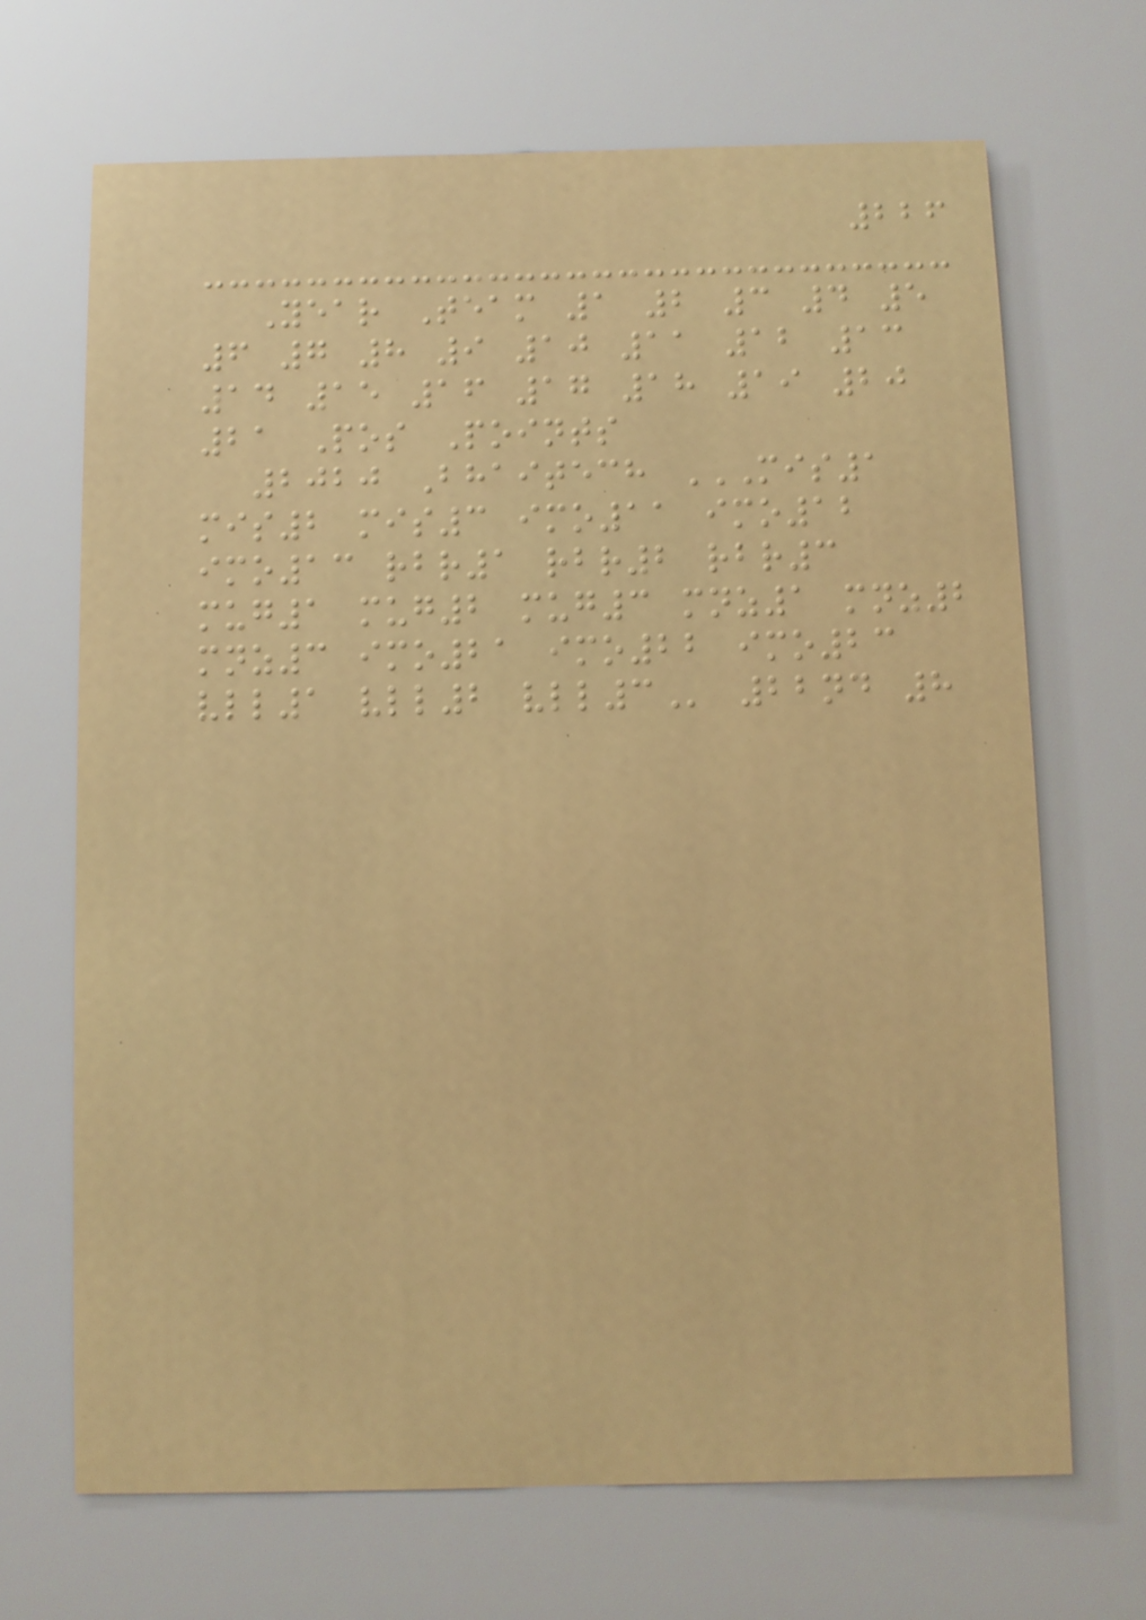226
Year Team 1 2 3 4 5
6 7 8 9 10 11 12 13
14 15 16 17 18 19 20
21 Pos Points
2020 Bhaitech MIS1
MIS2 MIS3 IMO11 IMO12
IMO13 RBR1 RBR2 RBR3
MUG1 MUG2 MUG3 MNZ1 MNZ2
MNZ3 IMO21 IMO22 IMO23
VLL1 VLL2 VLL3 22nd 8
